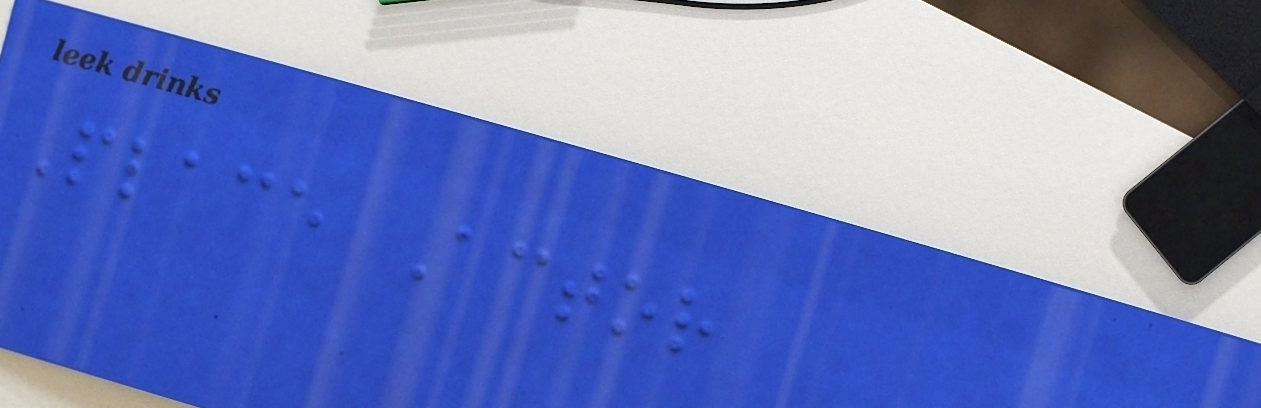Place Actor
